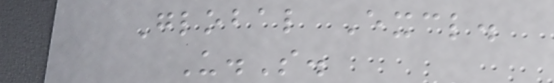Global Excl.
U.S.
